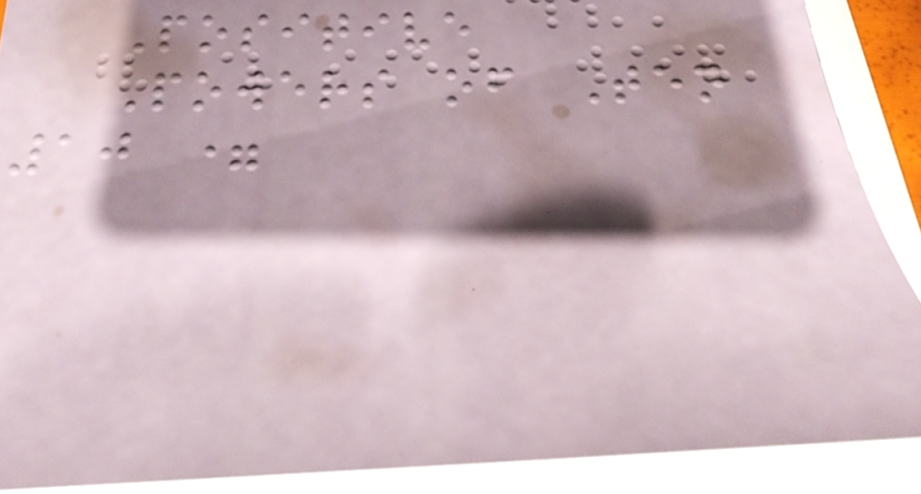Positive
Powers of Ten
10 =
